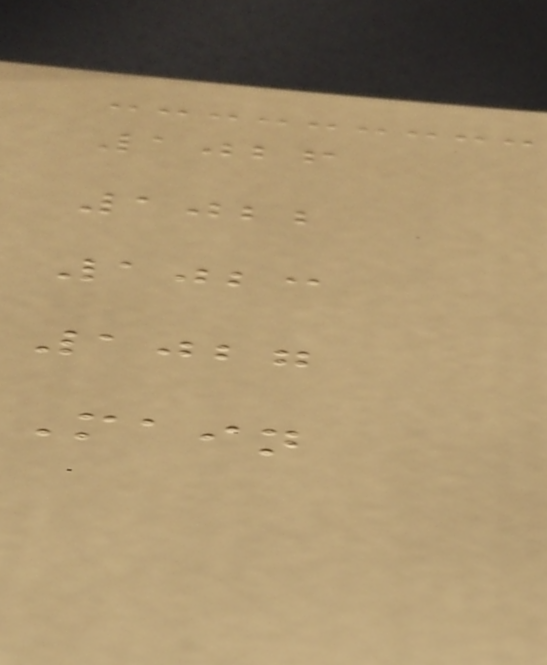1026
1022
1023
1027
Main
